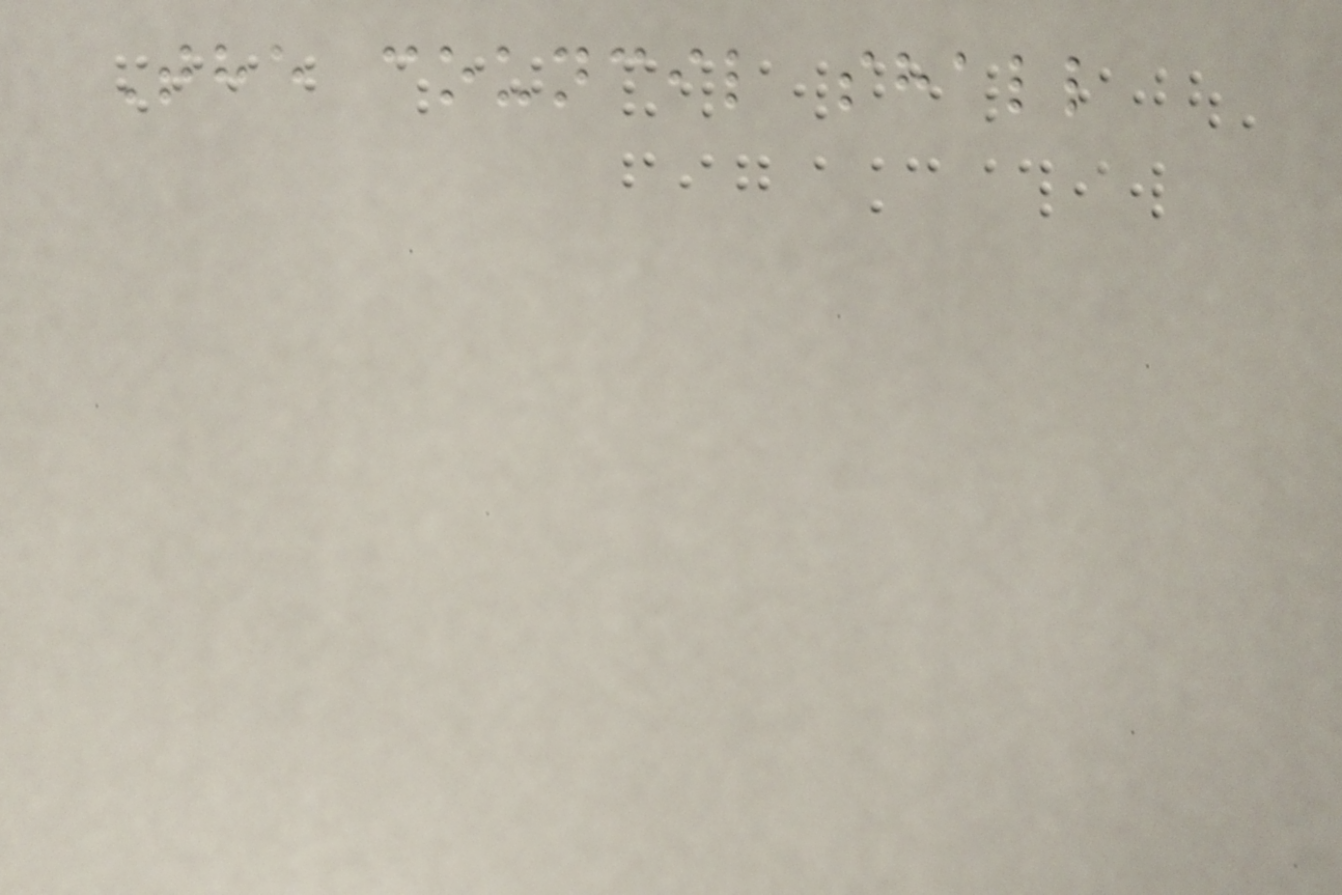The council shall
